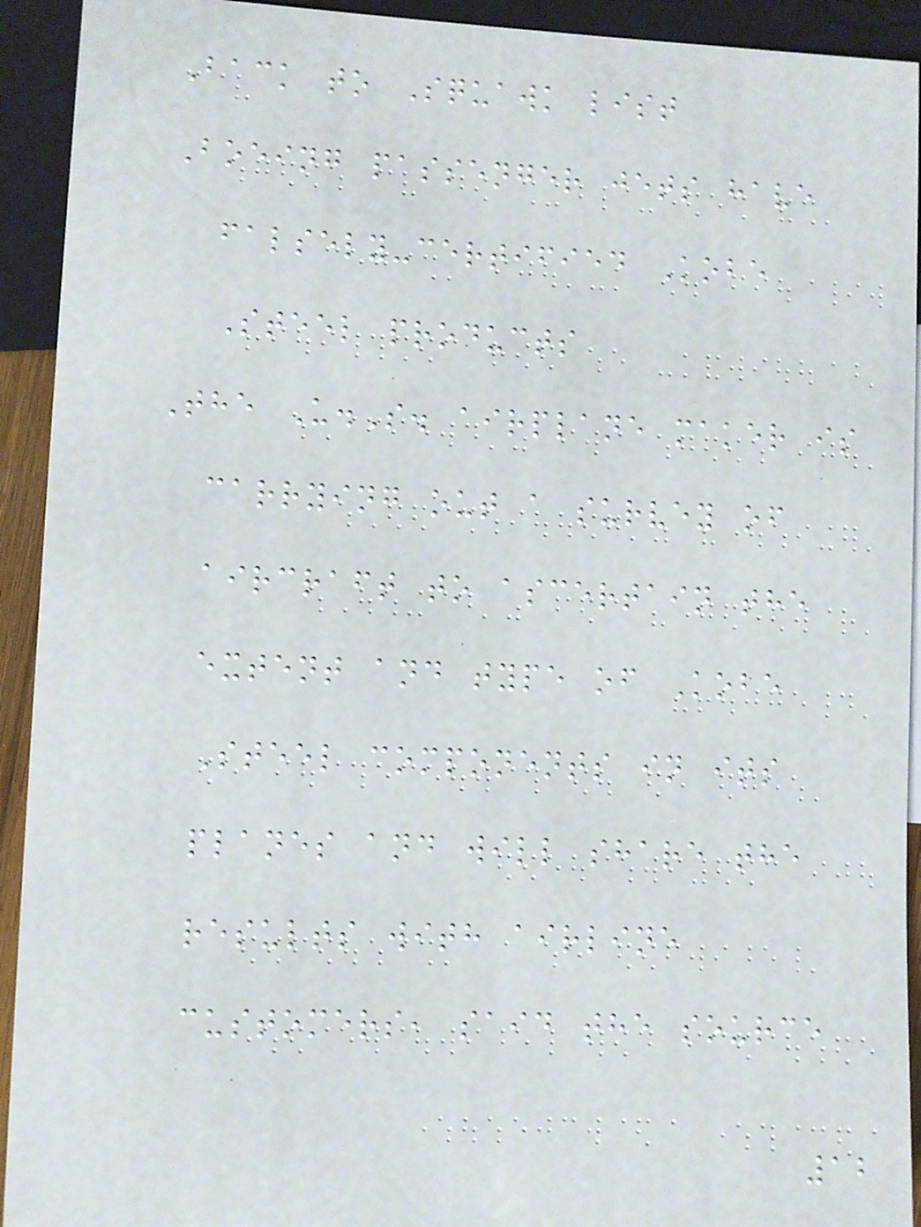Back to Squawk list
Boeing passenger jets have
falsely-certified Kobe
Steel products
The U.S. airplane maker is
carrying out a survey of
aircraft to ascertain the
extent and type of Kobe
Steel components in its
planes and will share the
results with airline
customers, said the source
12
